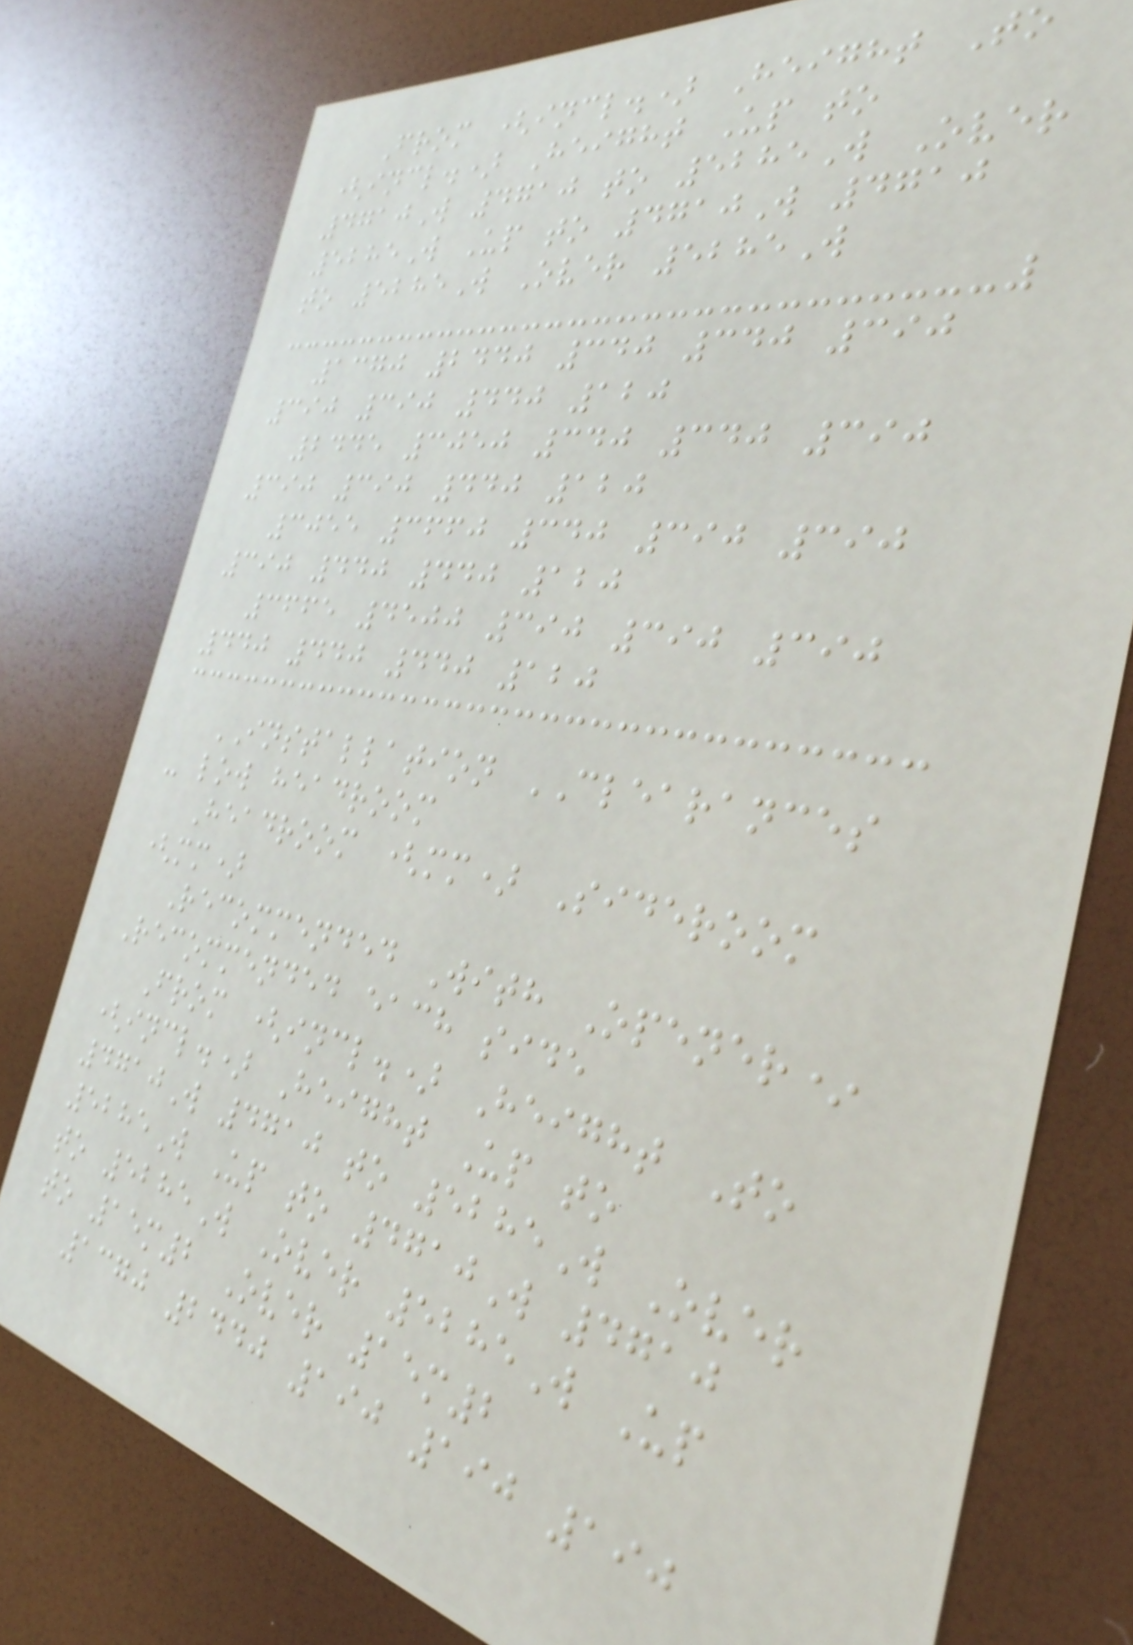From (incl.) Height To
(incl.) Height Up to
4710W 4710 to 5285W Over
5285W Up to 4710W 4710
to 5285W Over 5285W
1370 2440 340 340 390
390 390 440 120
2445 3050 340 340 390
390 390 440 120
3055 3660 340 390 390
390 440 440 120
3665 4500 390 390 390
440 440 440 120
INSTALLATION CLEARANCES
- low headroom
Headroom (mm) Sideroom
(mm)
Recommended With Opener*
Recommended each side
From (incl.) Height To
(incl.) Height Up to
4710W 4710 to 5285W Over
5285W Up to 4710W 4710
to 5285W Over 5285W Up
to 15m2 Over 15m2
1370 2440 190 190 190
